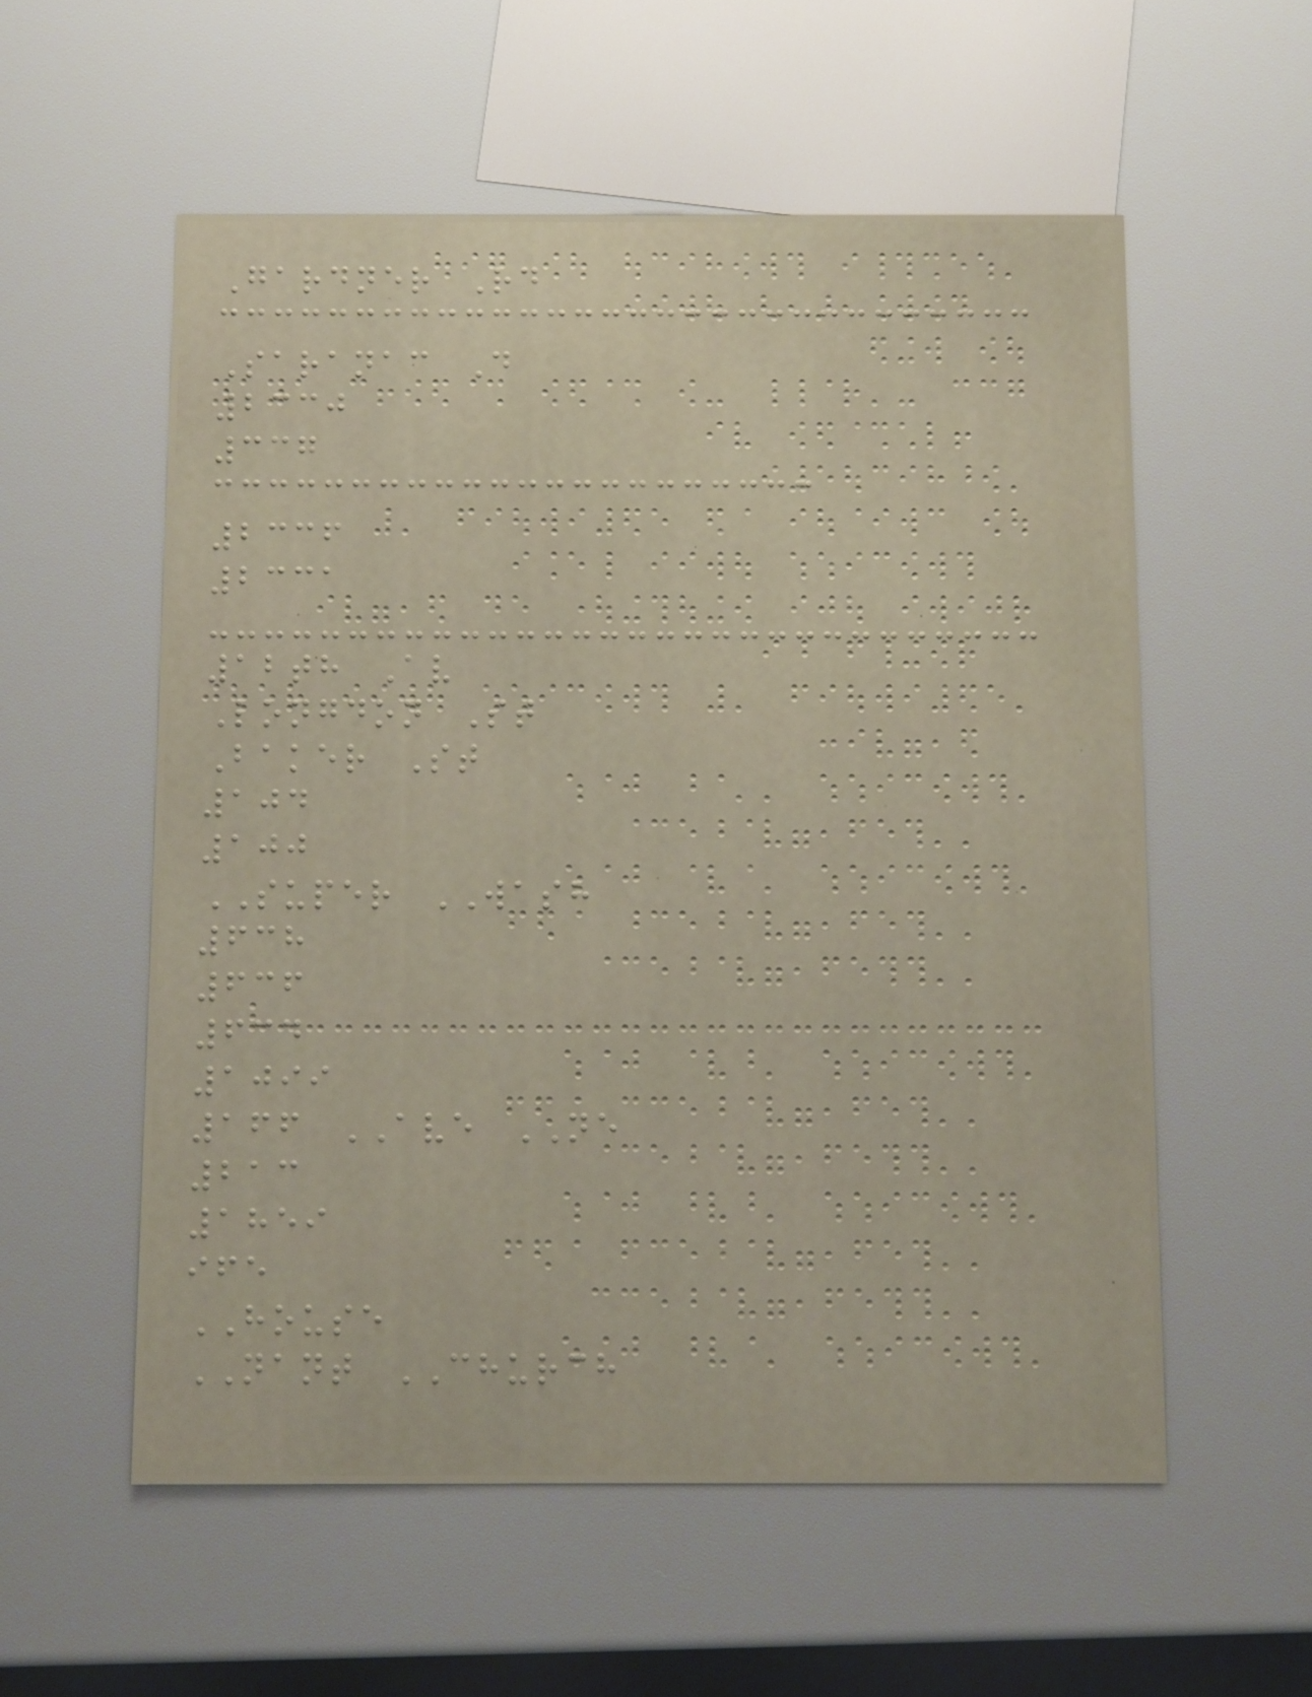Gardner Rd
Saranac D
2330
337
2336
2331
12th Av
Longdon St
Baker St
104
100
SUPER WASH
638
636
634
1099
166 AVE NE
213
1859
ife
HOUSE
NANT CHURCH
